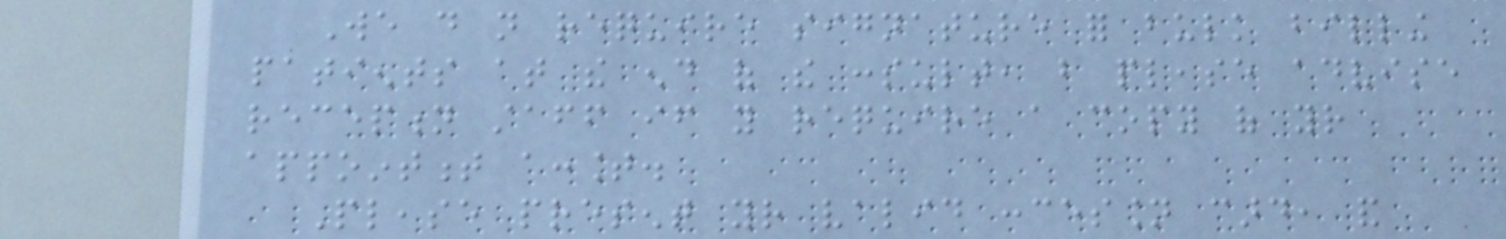We do not require signature for bulk billing
patients at the end of the consult, but please advise
reception staff if you require a copy of your
appointment account.
Please present your valid concession card, and
